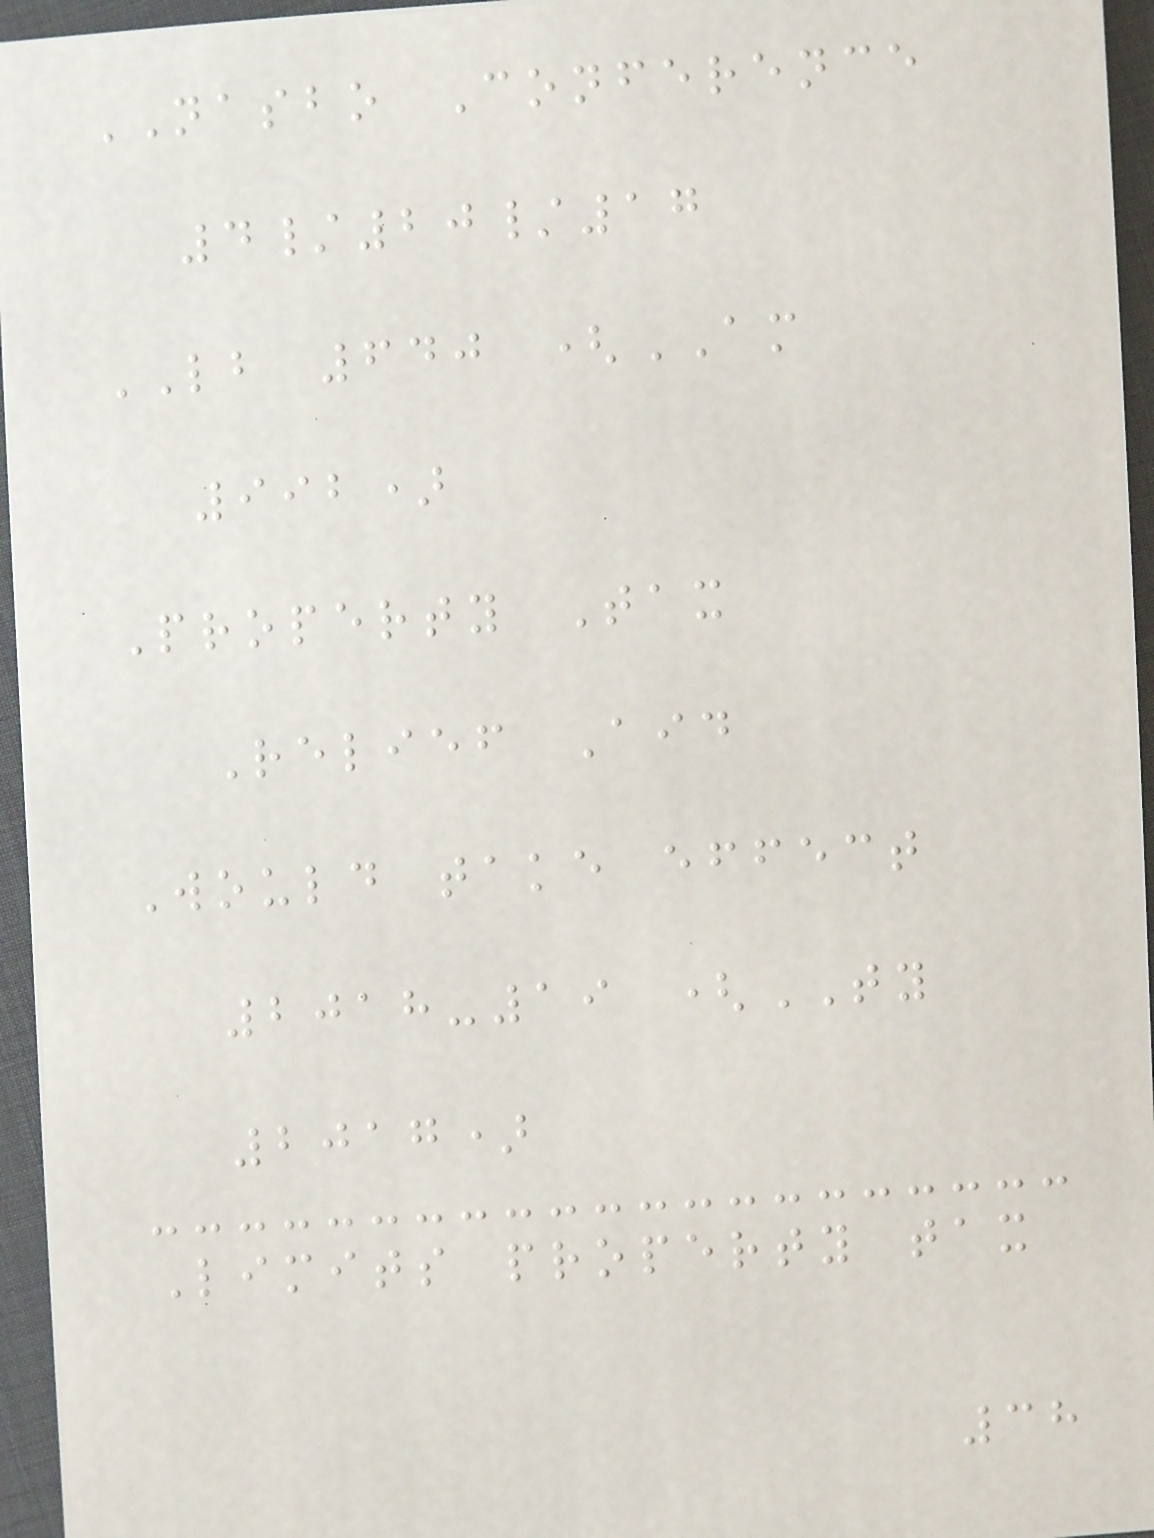NASBO Conference
4/20/17
LB 640 (AM
992)
Property Tax
Relief Aid
Would take effect
2018-19 (TY
2017)
Limits property tax
38
